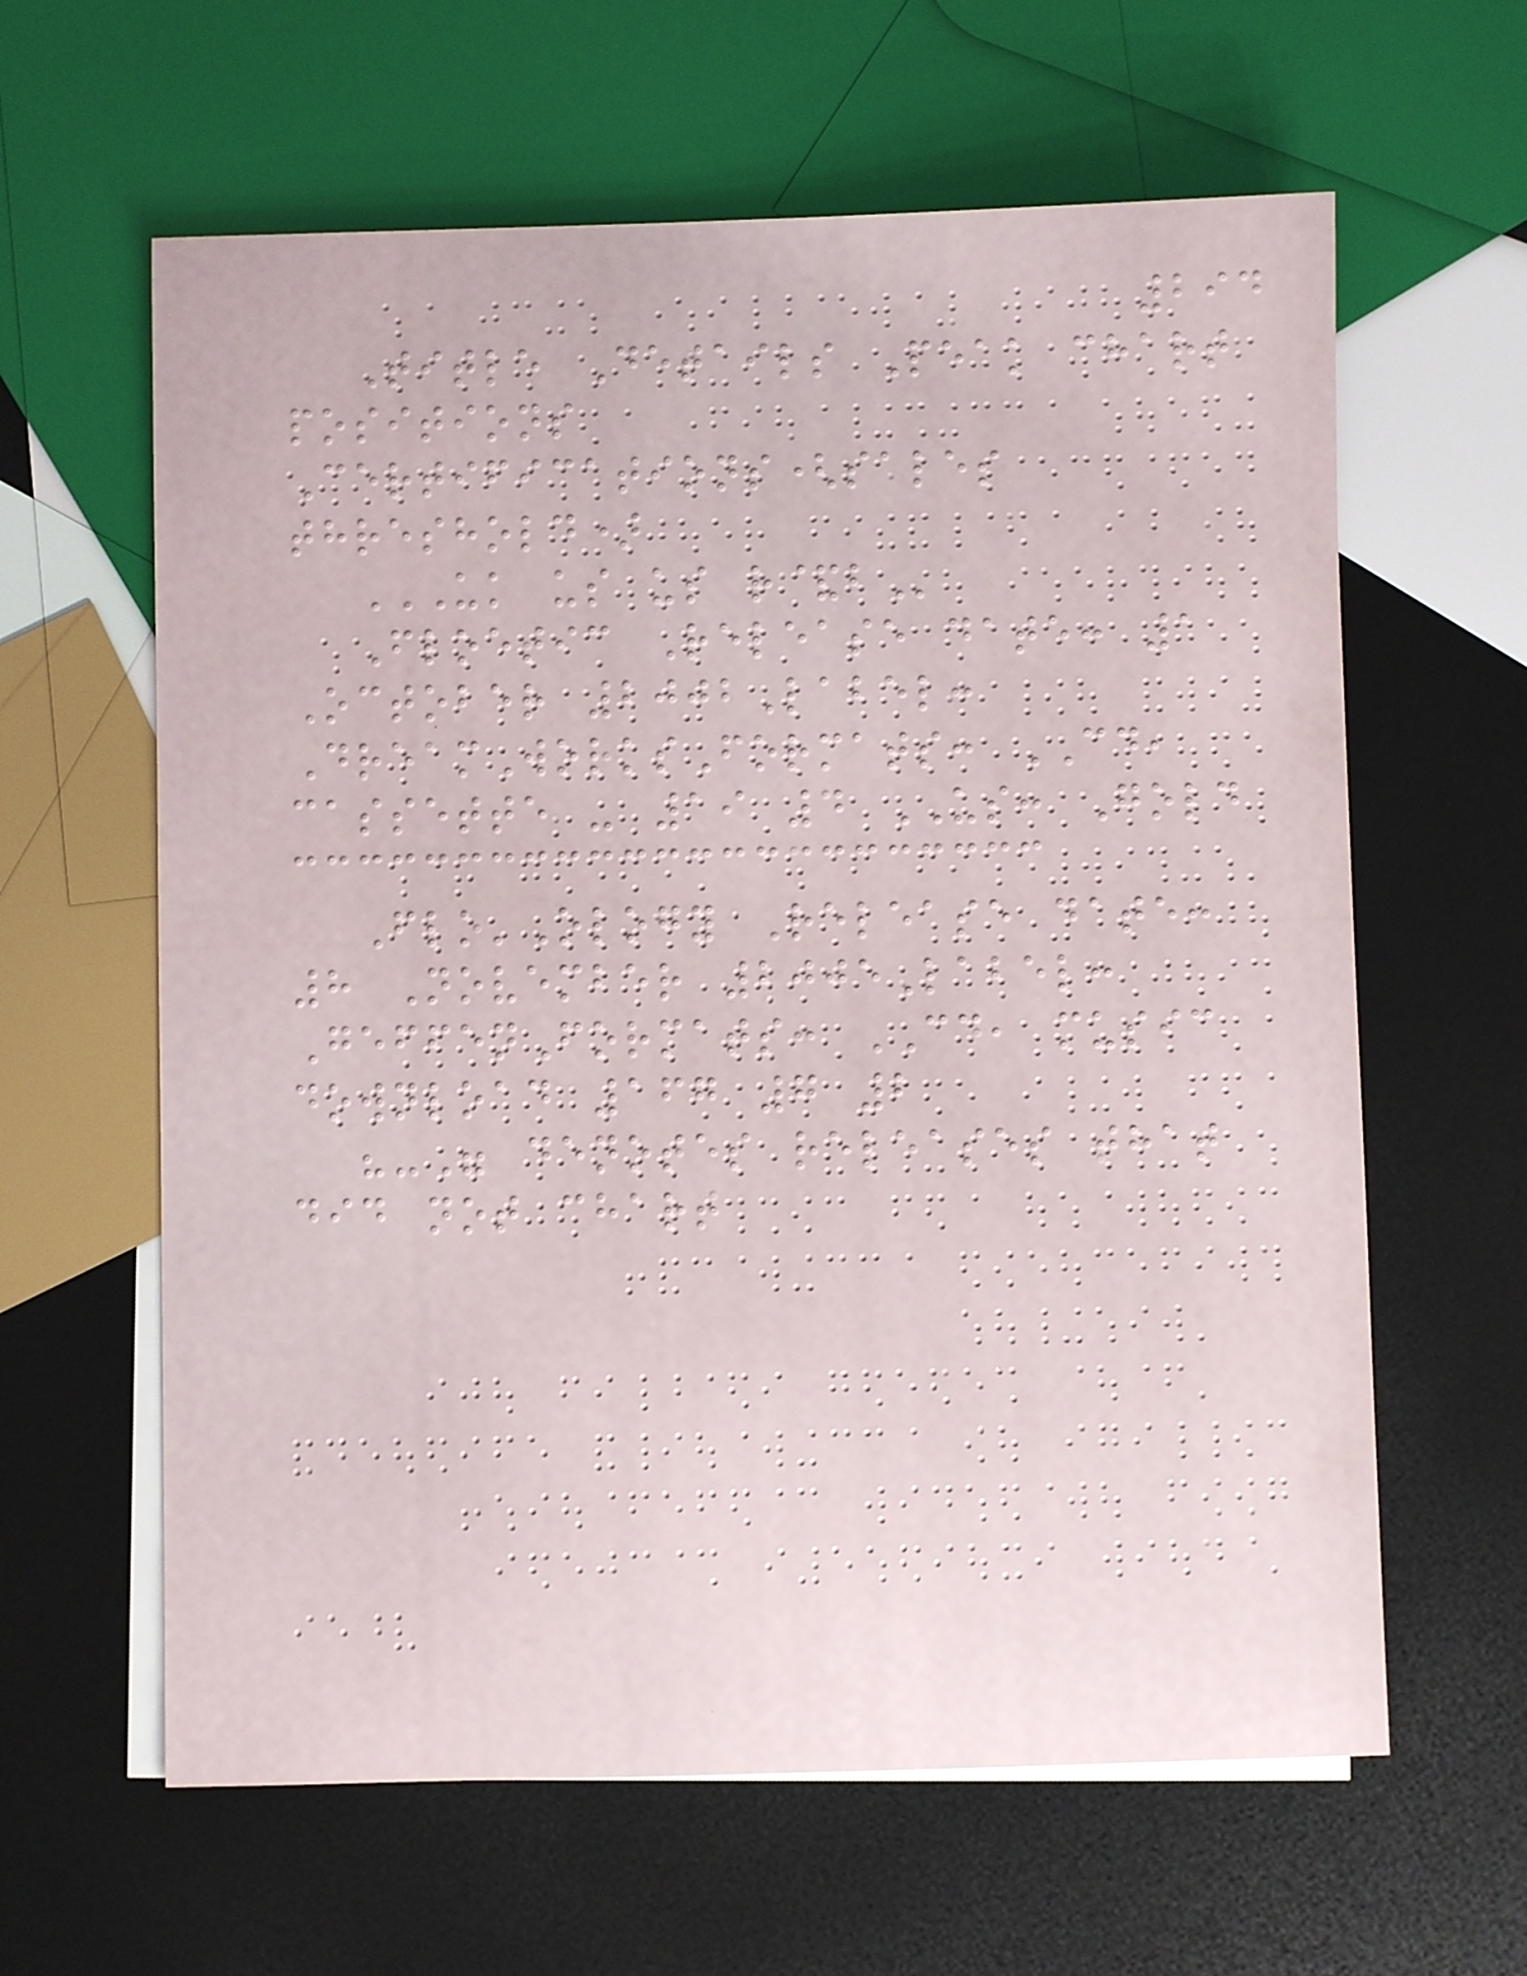294
Title Details Peak chart
positions
Certifications(sales
threshold)
UK US US R&B
Floetic Release date: 1
October 2002Label:
DreamWorksFormats: CD,
cassette - 19 4 US: Gold
Flo'Ology Release date:
8 November 2005Label:
GeffenFormats: CD, music
download 167 7 2
"-" denotes releases that
did not chart
